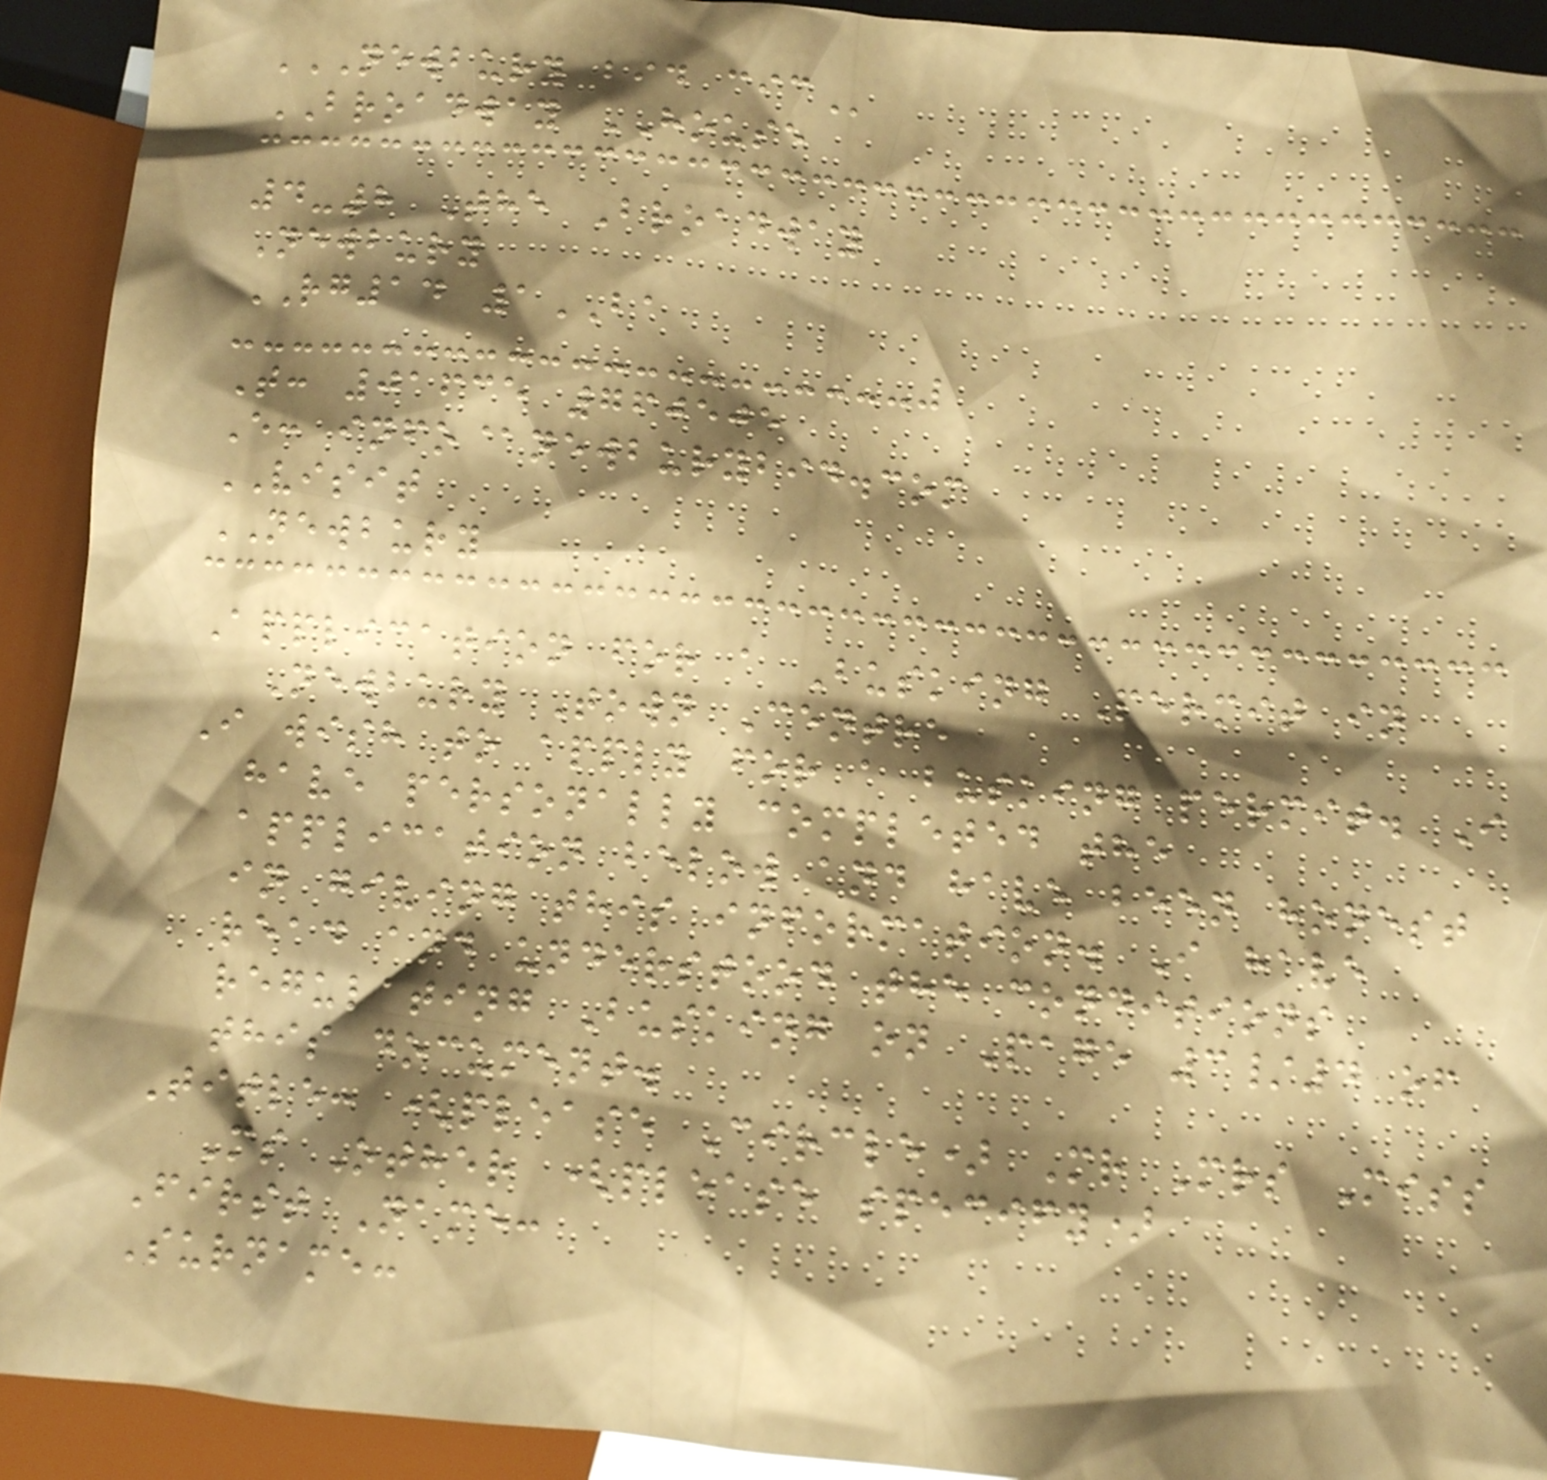NEWBURY BID CIC
BROADWAY HOUSE
4-8 The Broadway
Newbury
RG14 1BA
T: 01635 760505
E: info@newburybid.com
VISIT
NEWBURY
Application for a Busking Permit in
Newbury Town Centre
I wish to apply for a busking permit. I
have personally completed the
application below and have been honest
in giving this information. I have
read and understood the conditions
regulating Busking on Page 3/4 of
this document.
Title: (please Circle) Mr Mrs Miss
Ms Other (please specify)
First Name:
Surname:
